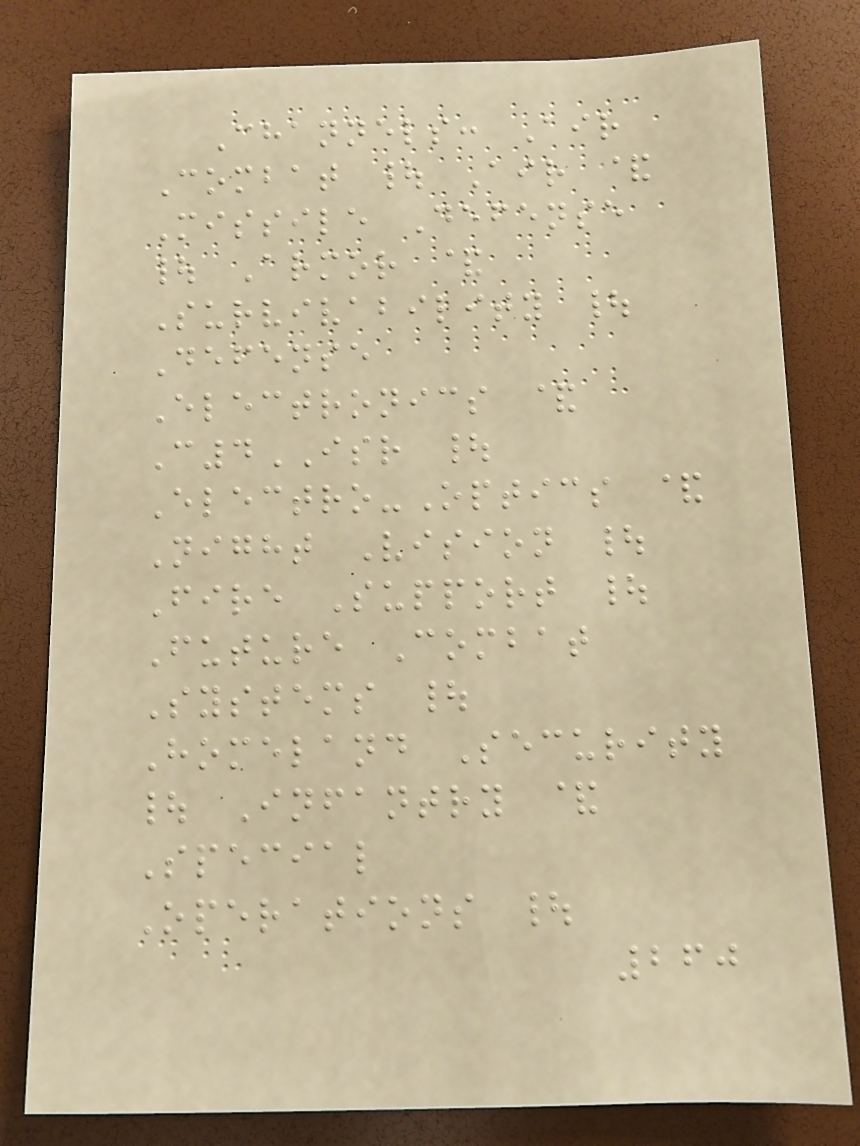Channels: Air
Combat | Air &
Missile Defense
| Armor &
Survivability |
Defense
Electronics &
C4ISR |
Electro-Optics &
Night Vision |
Fire Support |
Future Combat
Systems |
Homeland Security
| Infantry &
Special
Operations |
260
